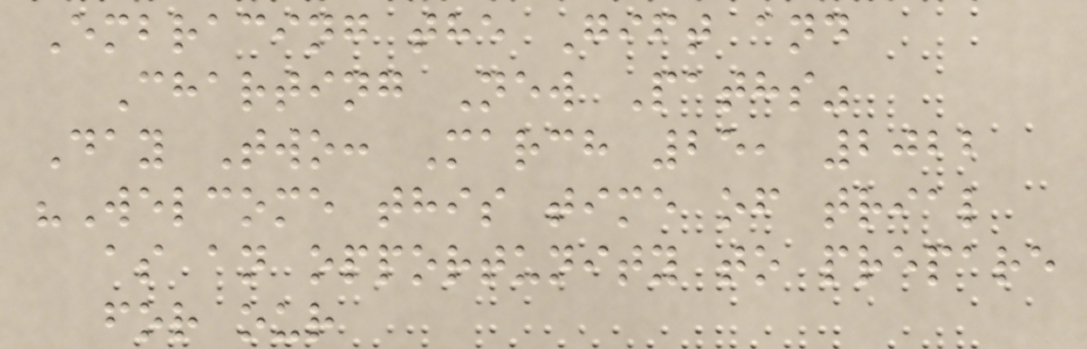Embracing the Gift and
Charting New Paths"
Day Two: March 25, 2022
"Welcome this time of trial
as an opportunity to prepare
for our
